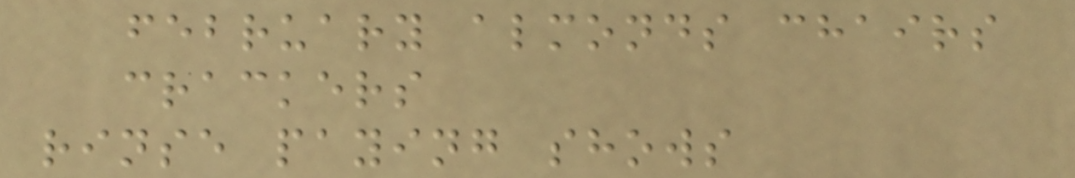february almonds chairs
crackers
rinse paying shows
